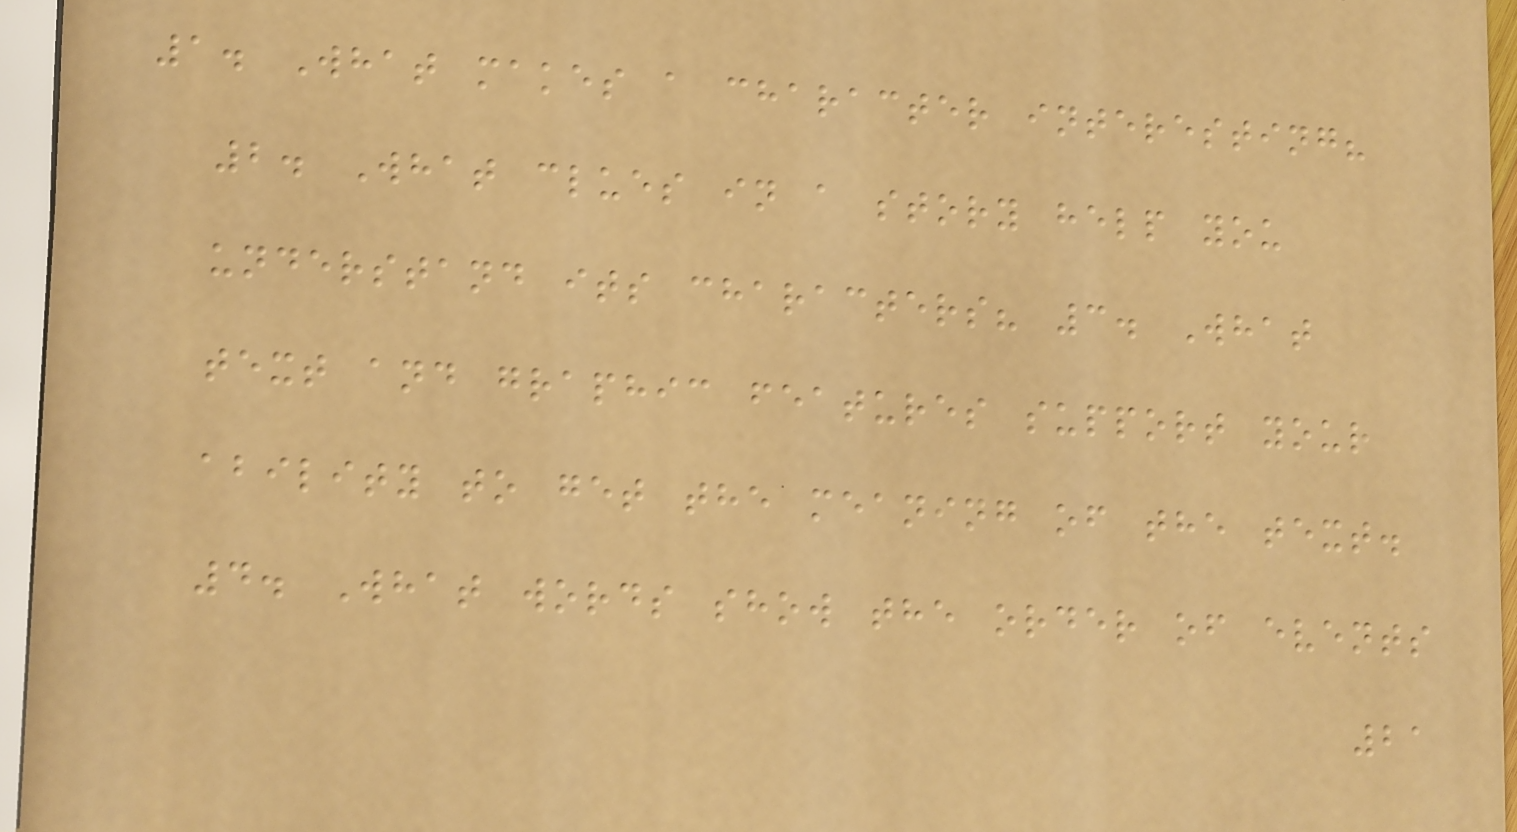1. What makes a character interesting?
2. What clues in a story help you
understand its characters? 3. What
text and graphic features support your
ability to get the meaning of the text.
4. What words show the order of events
21
